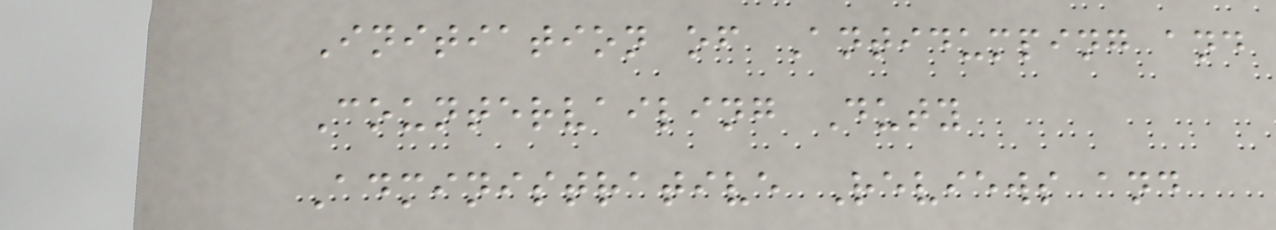Initiation of Antidumping and
Countervailing Duty
Administrative Reviews and
